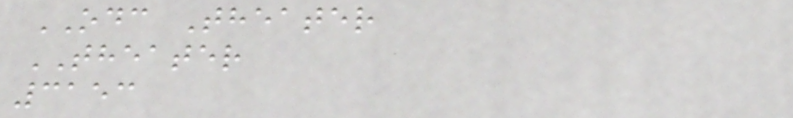ODC Theater
THEATER
3153
